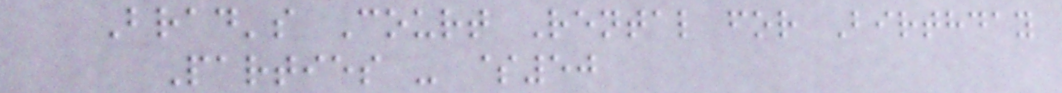Brad's Court Rental for Birthday
Parties - $50
